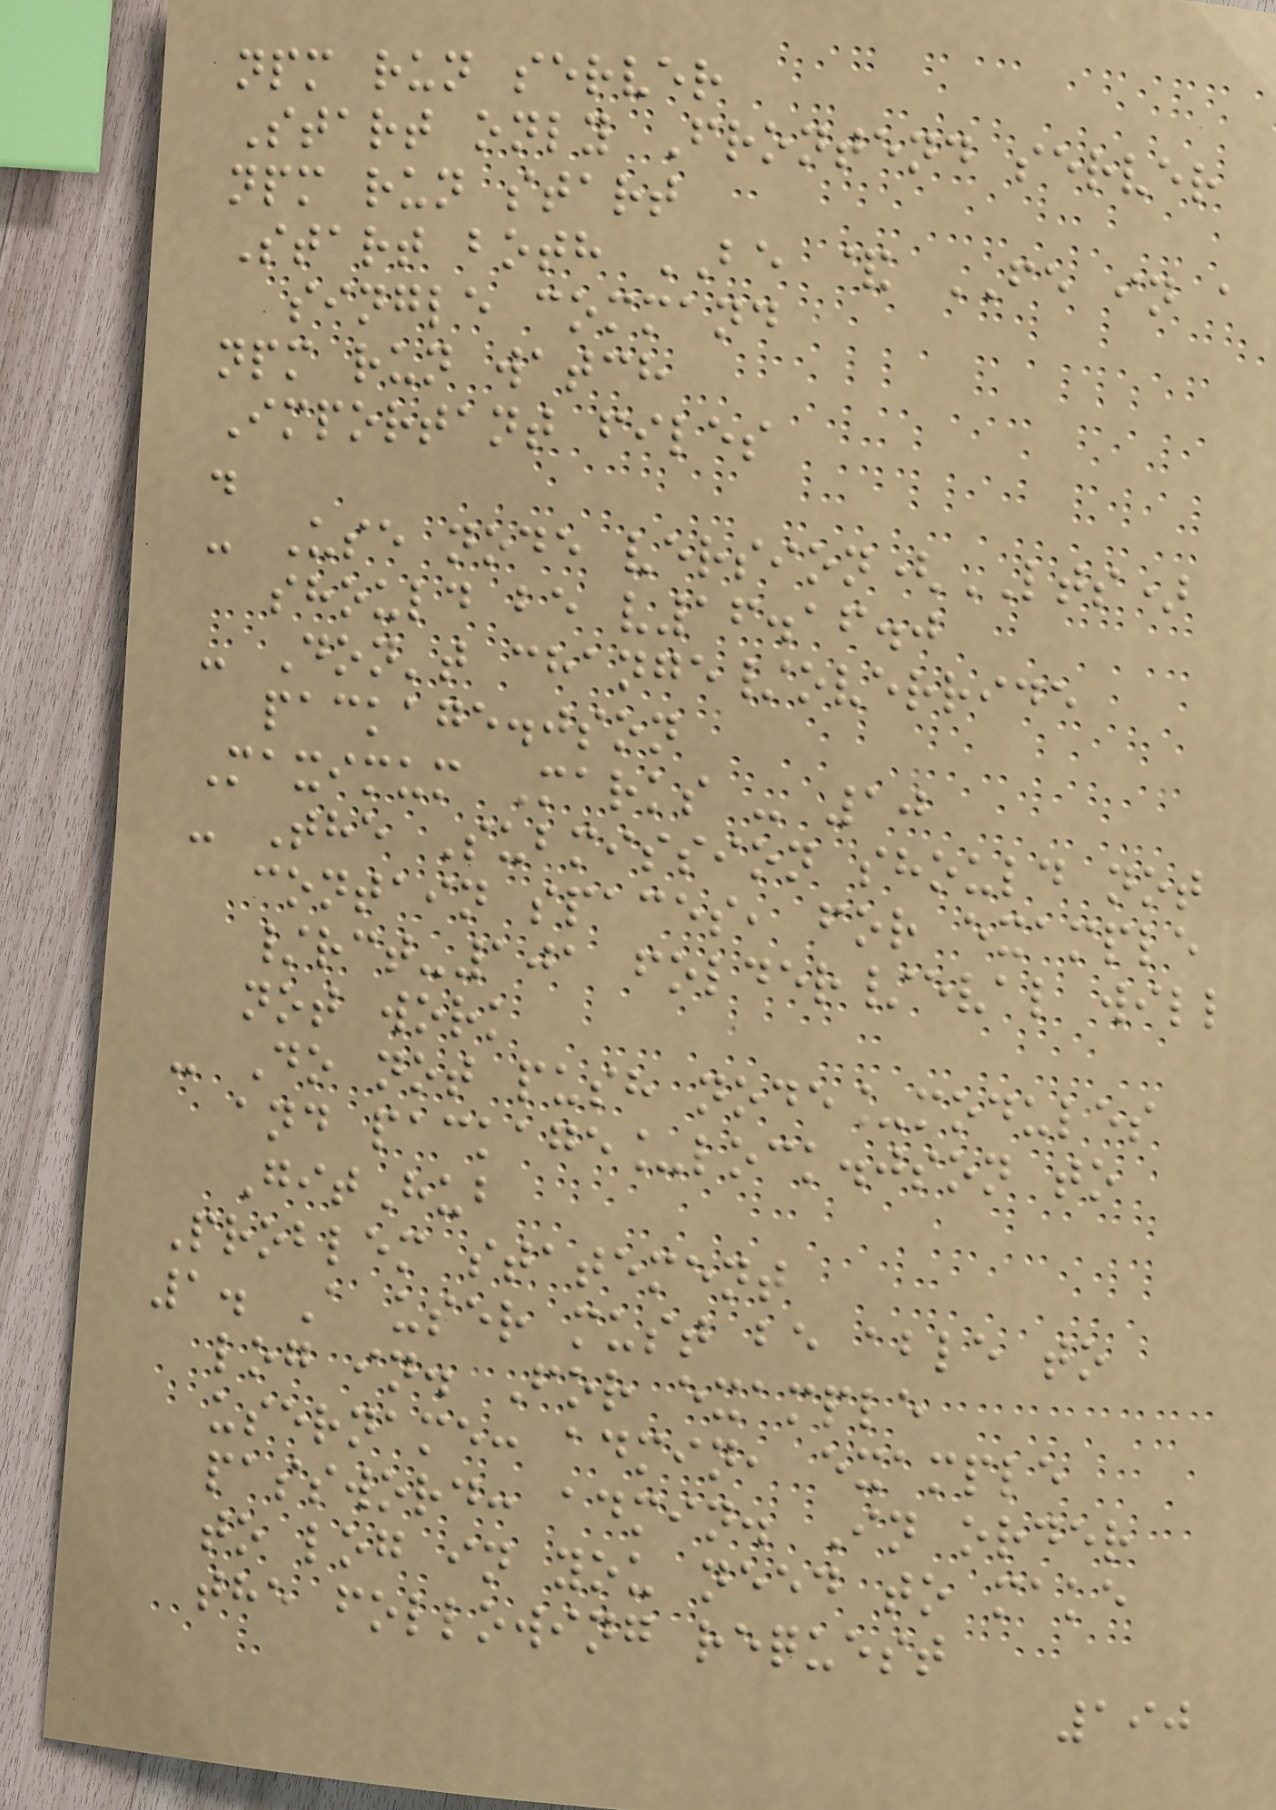npm run server
Start only Frontend server
npm run start
Start both BE & FE in a
single command
npm run watch
Important files
.
- Use node version(LTS)
should be v16.16.0
- Don't change/override
package.json
Maximum Marks - 10
- The Submission should not
contain spaces, for example
/rct-101 folder/eval will
not work
- Do not push node_modules
and package_lock.json to
GitHub
Problem statement
1. A user must be able to
log in. For example
username: admin, example
password: admin. In order
to log in you need to make
the following request
190
